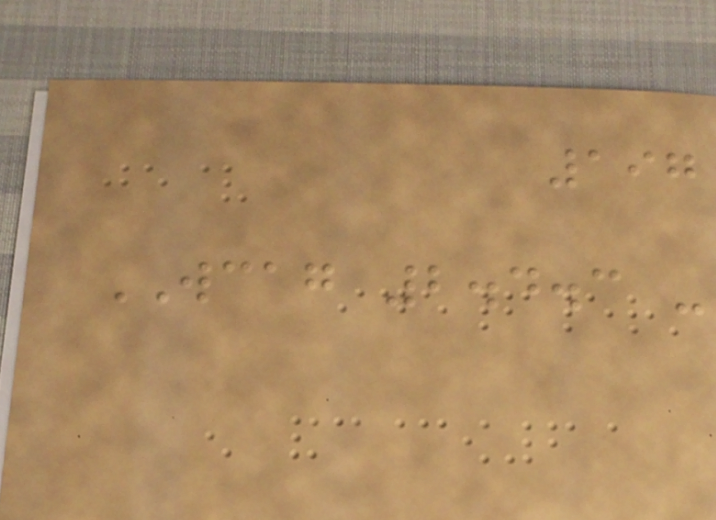197
WCAG 2.4.3 -
